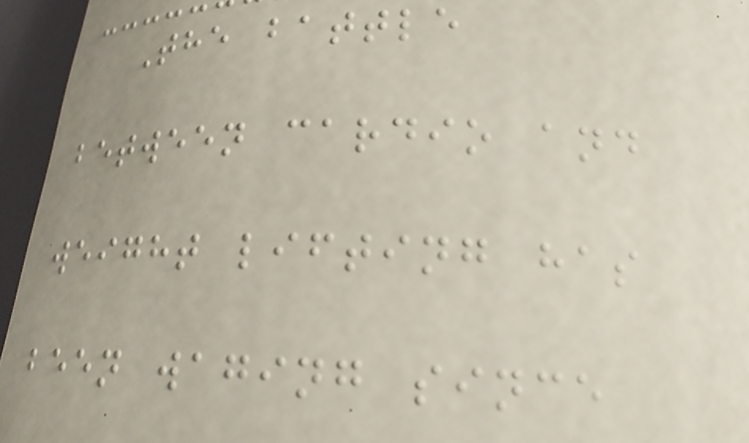The battle
between cardio and
weight lifting has
been waging since
